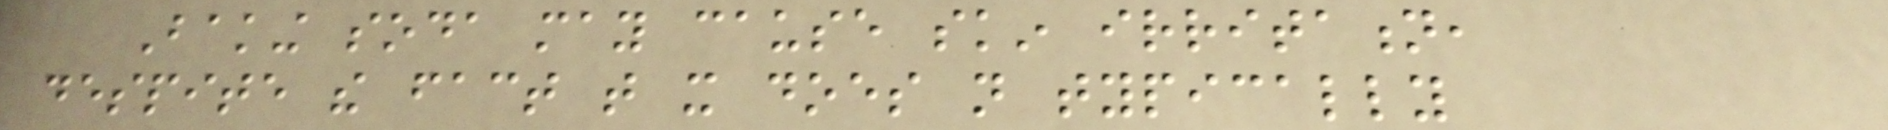Baking soda may cause skin irritation,
despite the fact that it does not typically
